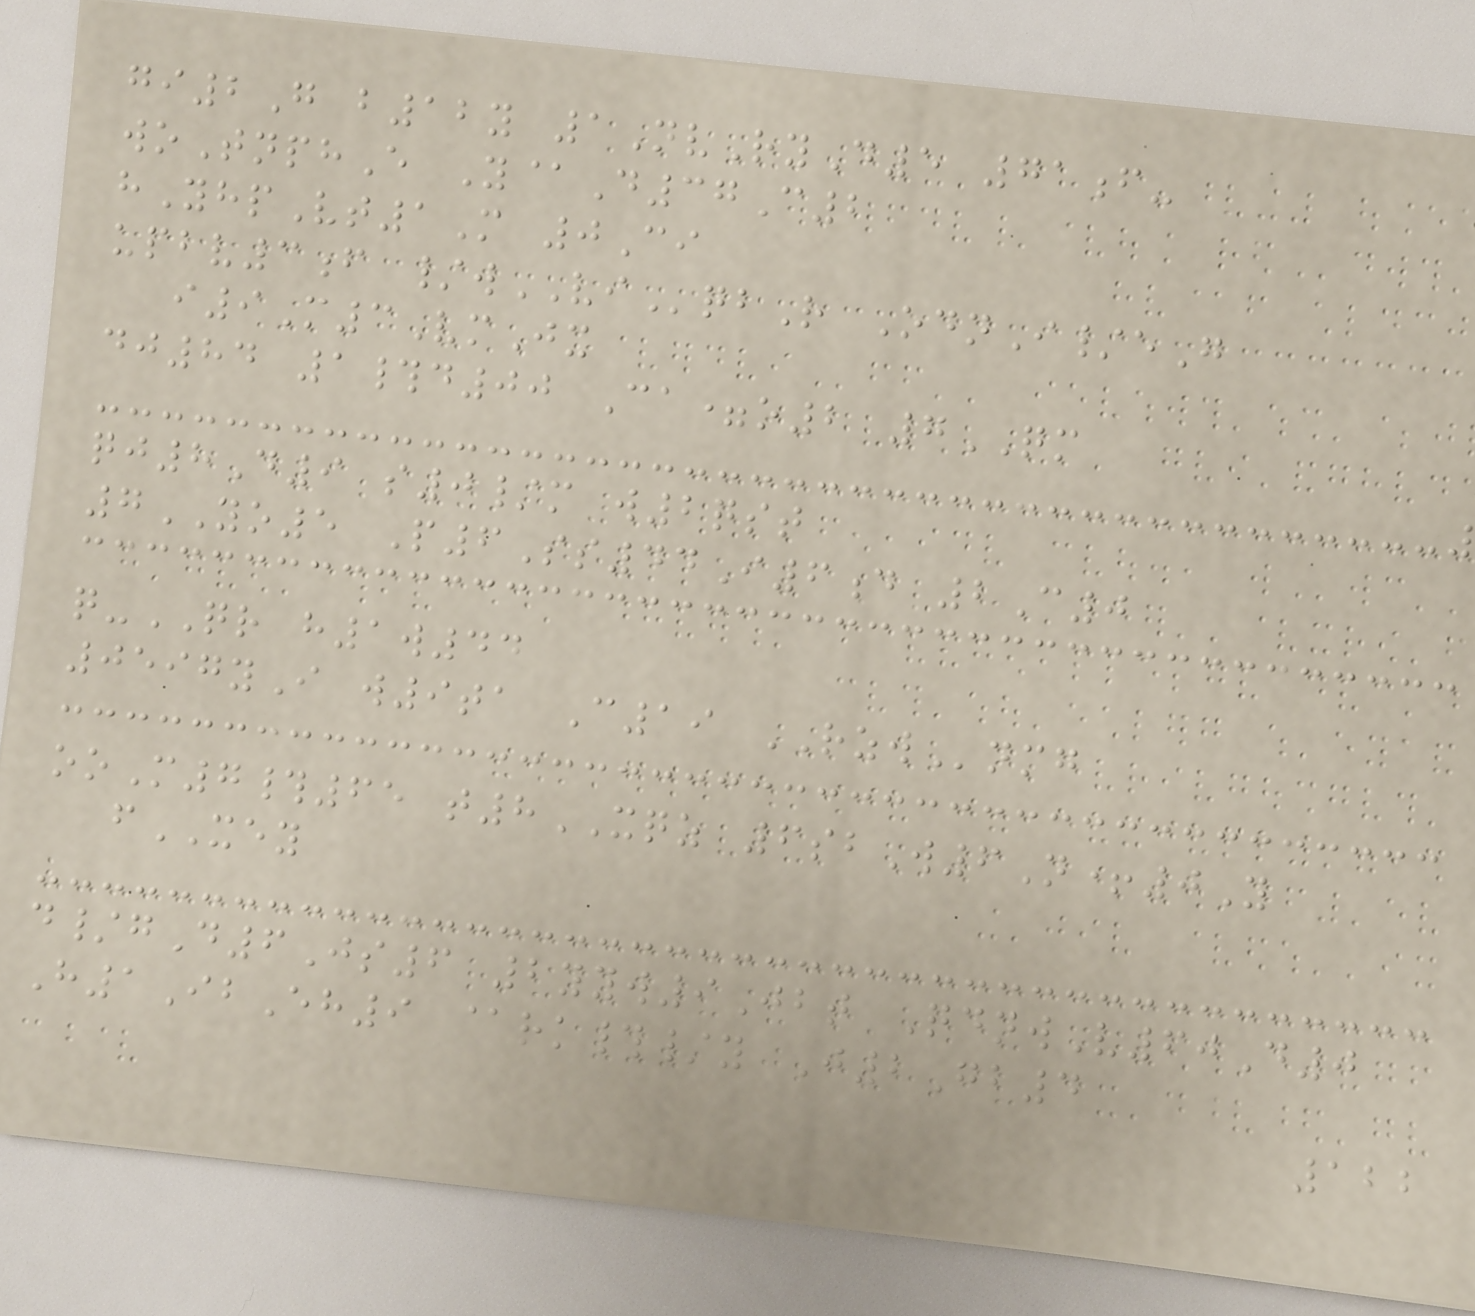gi2G b12y 1NvRyD5 71f-
woTnphE Y@D37C2
hYhpVt1M 0Ci
upbv3f /wVIqbR OdnI/eG
i9M3VmJx
dj84 1#d00 Ca=o2 7QM
qj8D9 s0/m w2qst
7YO5 P6Ss44I6d 2C0
q-QR h1w44
0597yI w9ta C19 RZWnmg
ooM7#65 t8XQZ 6sbW6N+0Y
fXEY
d/gD6Js6 2yyw9Jbt QdnwV60D0
H1IbEh9 @rk#/y J2Gb4
122
